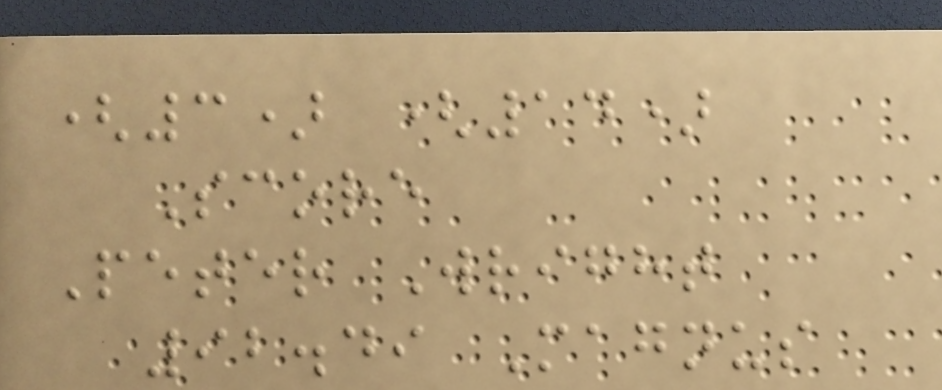(3) (14)
Score
Peter Wright
92.49 Magnus
